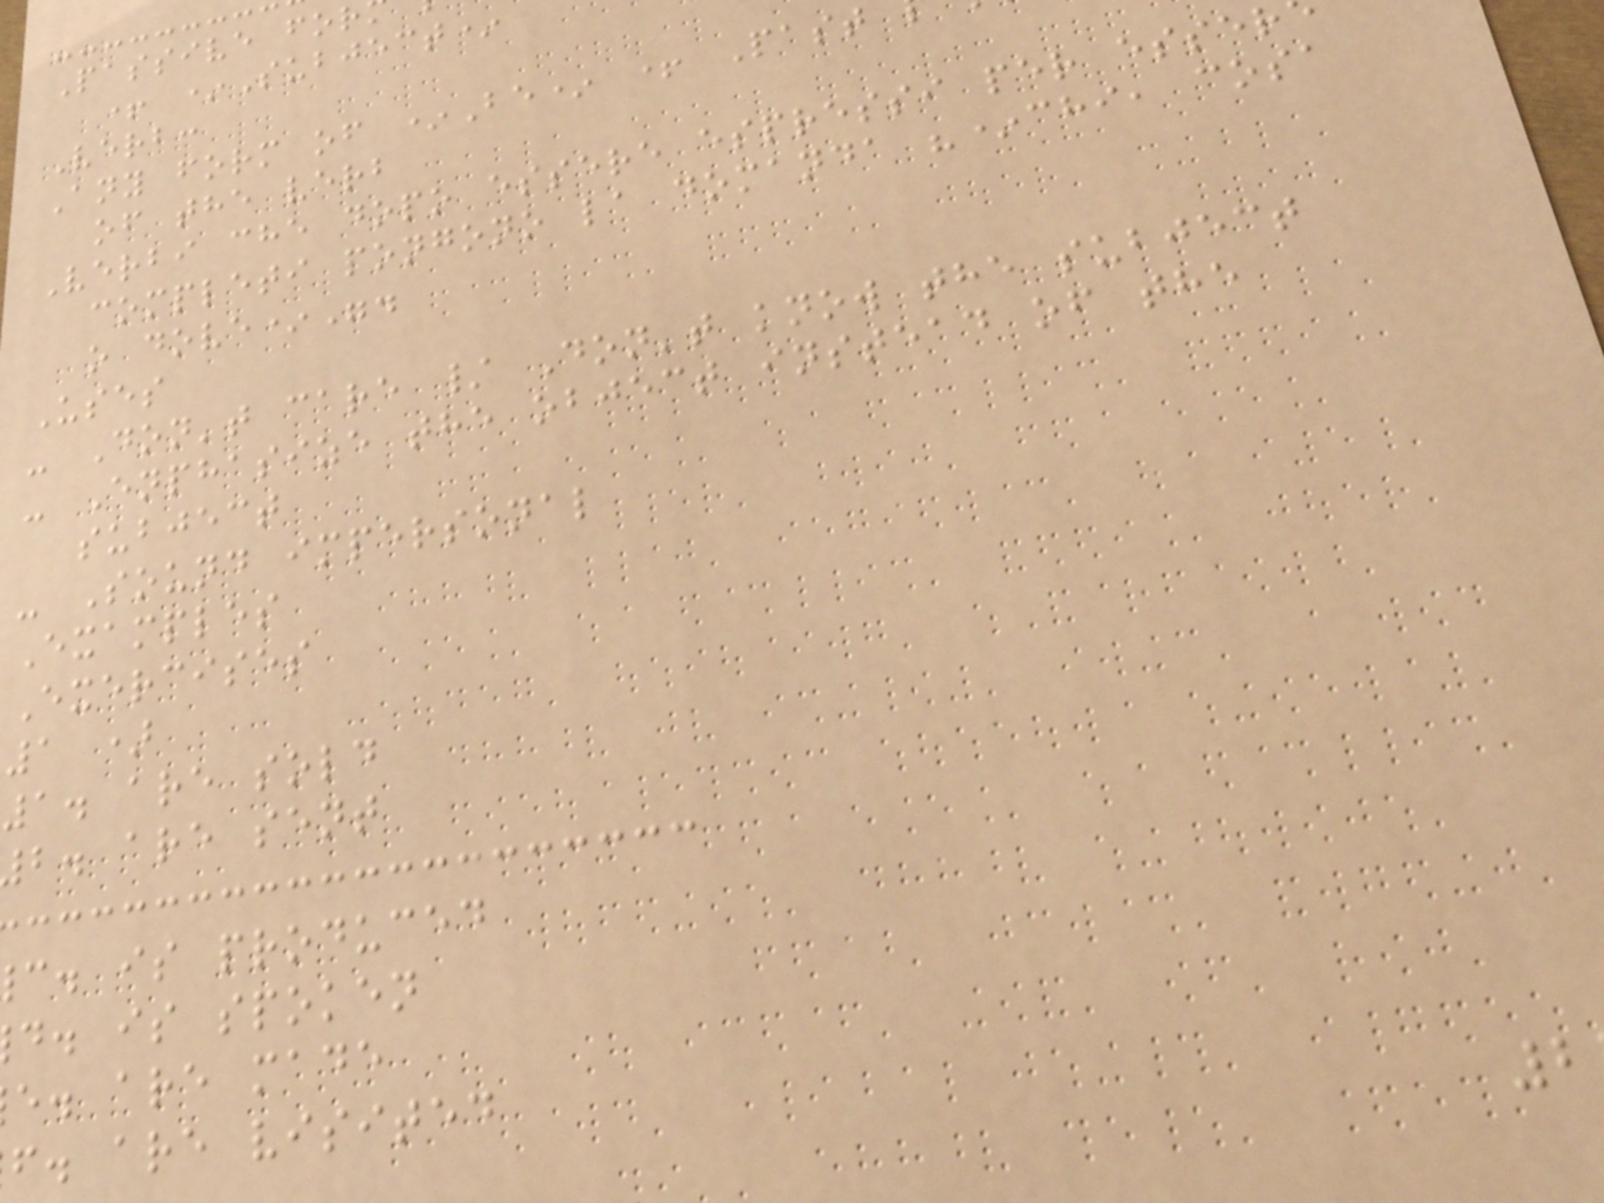Passive for
+ *Subject*
Verb:
Any form of *Be* + Past
of the verb
Verbi che dopo essere espressi per esser
completi pongono la domanda "*chi, cosa
o dove*".
Uses
- Don't care / Don't know the subject
- Enphasize the object instead of the
subject
- Sound impersonal
Examples
Exercises
1 )
1. are sold
b. are sent
c. is produced
d. is spoken
e. are made
f. are visited
